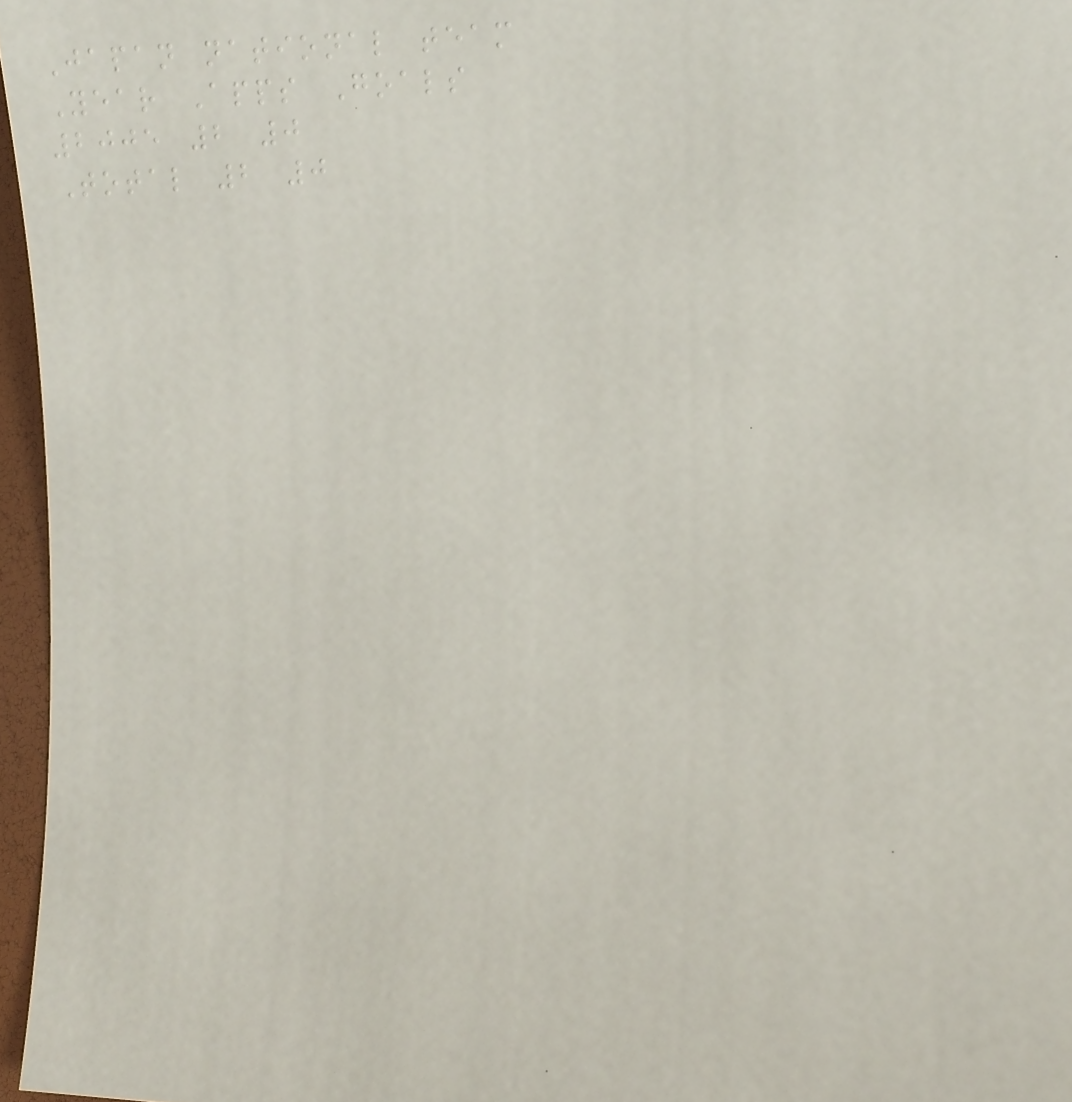Japan national team
Year Apps Goals
2005 2 0
Total 2 0
